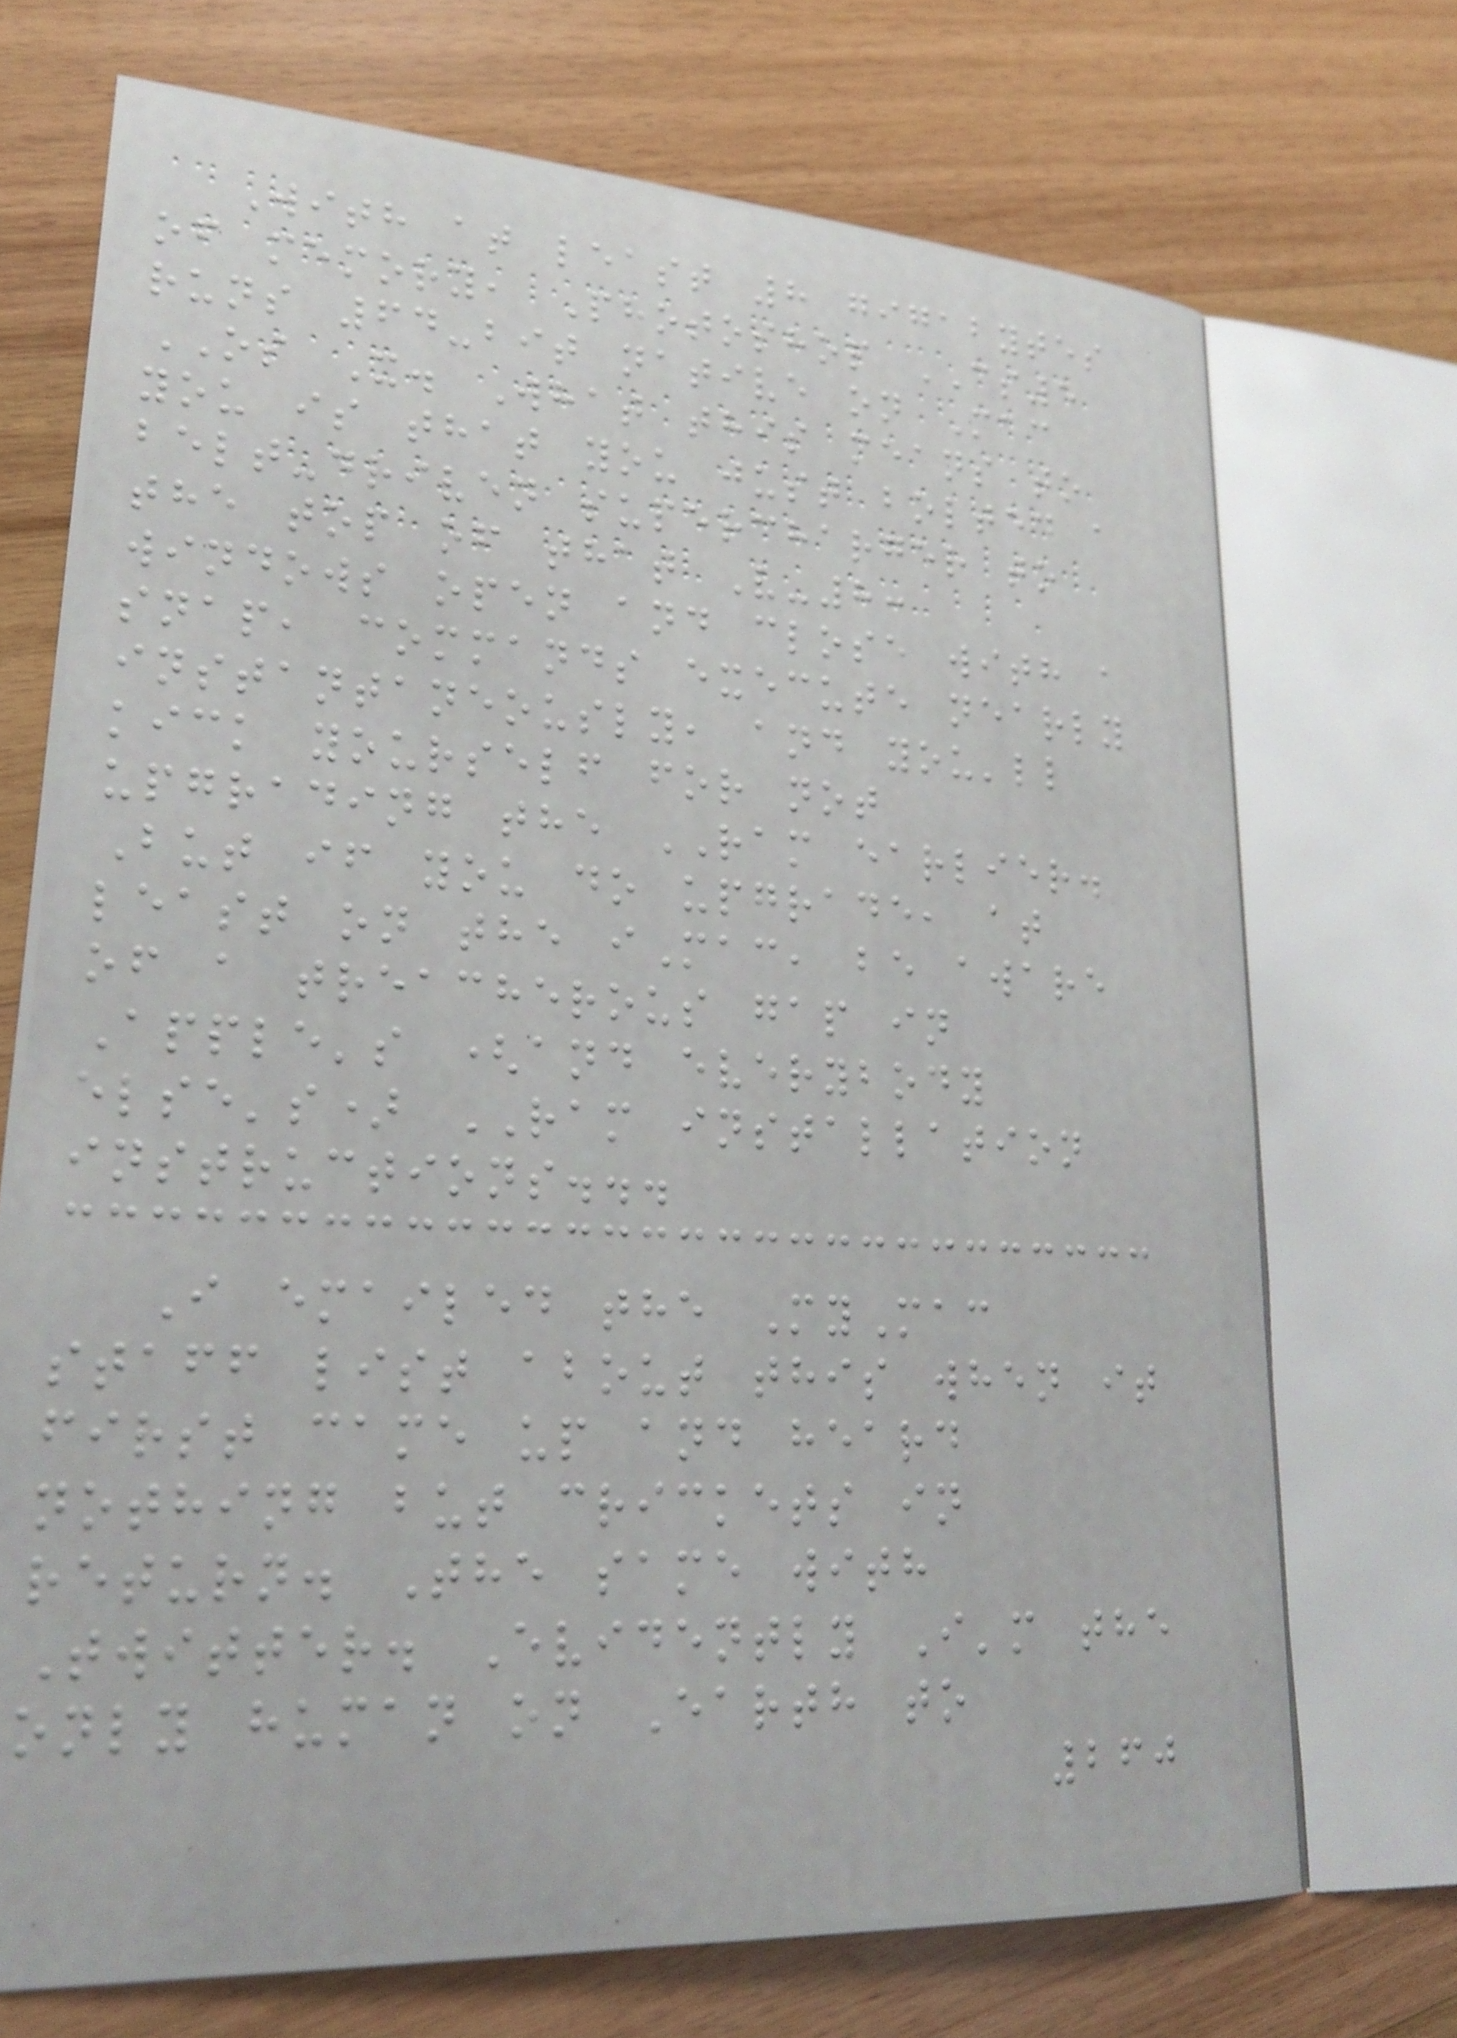With at least 8 gigabytes
of memory, Photoshop CS5
runs 64-bit native on Mac
OS X. What this means to
you is that you just bolted a
belt-driven supercharger to
the top of that V-8:
windows open and close with a
snap, commands execute nearly
instantaneously, and you'll
kick yourself for not
upgrading the RAM earlier.
But if you do upgrade, at
least on the iMac, be aware
of a treacherous gap in
Apple's (and everybody
else's) RAM installation
instructions...
I emailed the MyMac
staff list about this when it
first came up and heard
nothing but crickets in
return. The same with
Twitter. Evidently I'm the
only human on Earth to
260
